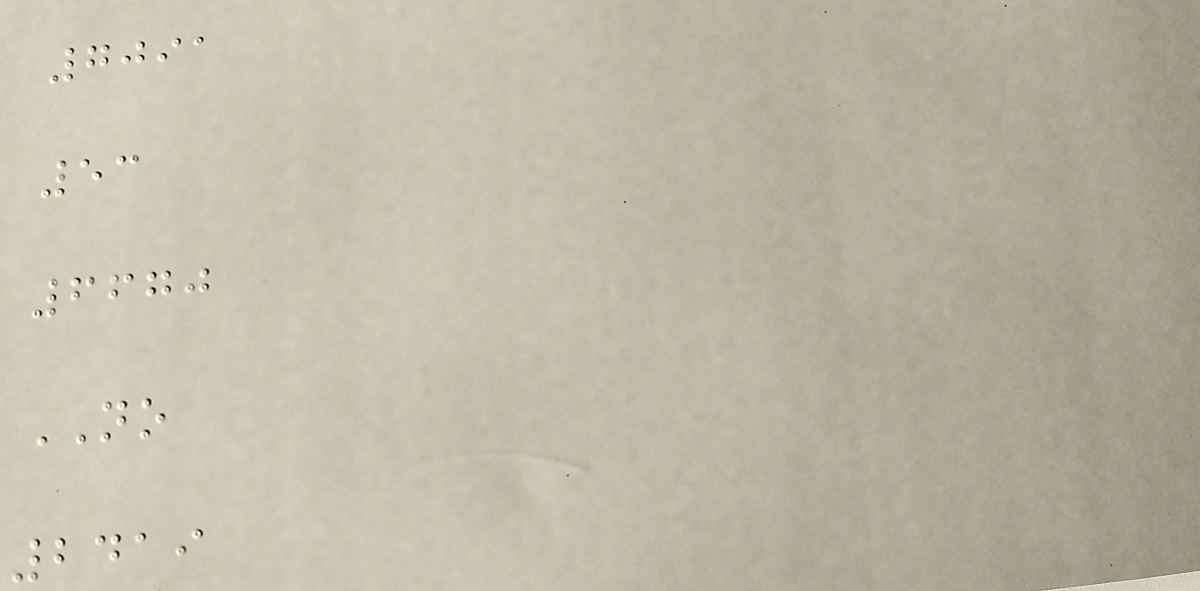7091
53
6670
NO
2419
